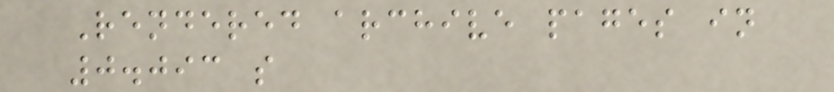Rendered archive pages in
0.093 s
